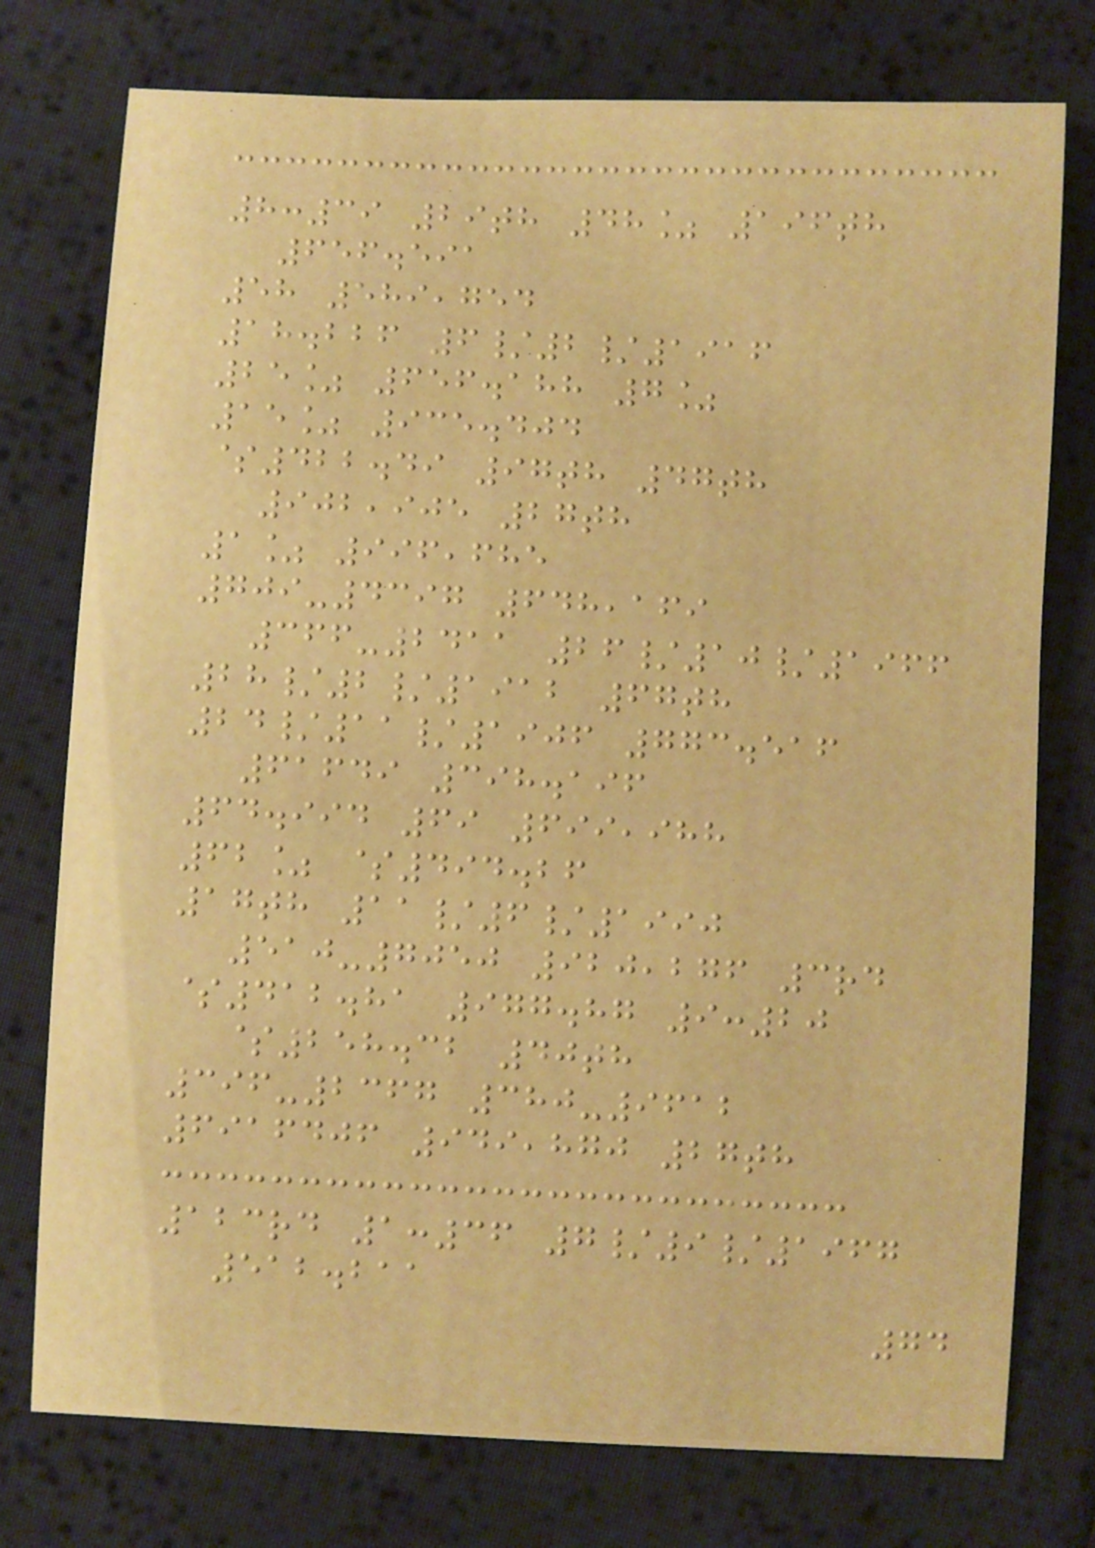8:39 29th 48% 196th
656.591
58 589,754
18.226 6/2/1916
25% 656.188 7%
15% 935.404
$422.49 97th 47th
902,905 27th
1% 996,685
709-4397 648,169
366-2411 26/10/1966
28/2/1912 67th
24/11/1906 773.516
61649 398.196
64.994 69 699,988
62% $494.26
17th 11/6/1990
510-7050 920,276 3rd
$412.81 977.87 9:20
$258.32 40th
396-2367 380-9612
6916406 949,870 27th
123rd 1:36 7/9/1967
512.211
74
